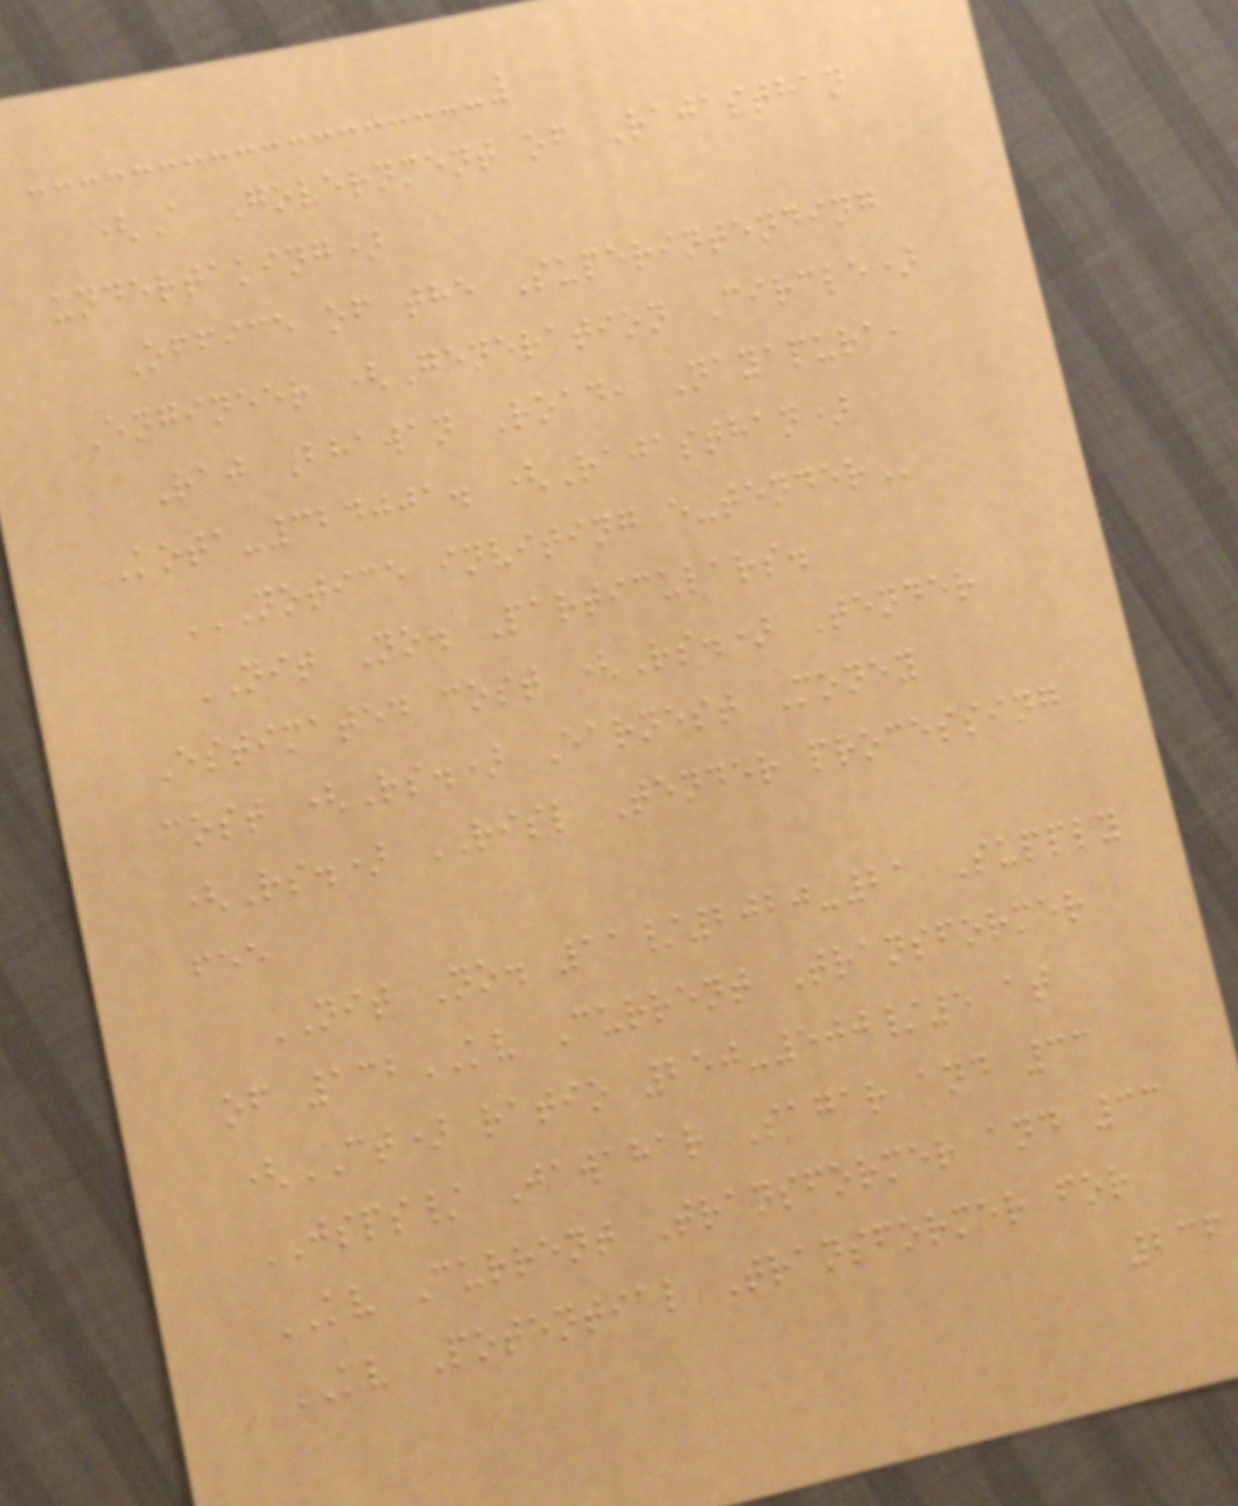(A Government of Rajasthan
undertaking)
Office of the Superintending
Engineer (Generation Circle)
Raj Bhawan Road, Nayapura,
Kota-324001. (Rajasthan)
NOTICE INVITING E-TENDER
NIT No. Particulars.
Estimated cost (Rs.) Tender
cost (Rs.) Earnest Money
(Rs.) RISL Tender processing
fee
NIT No. 11/2020-21 Supply
of 132KV Current Transformer
(CT) ratio 250-500/5 at
JSPS/ Jawahar Sagar and 33
KV Current Transformer and 33
KV Potential Transformer for
236
